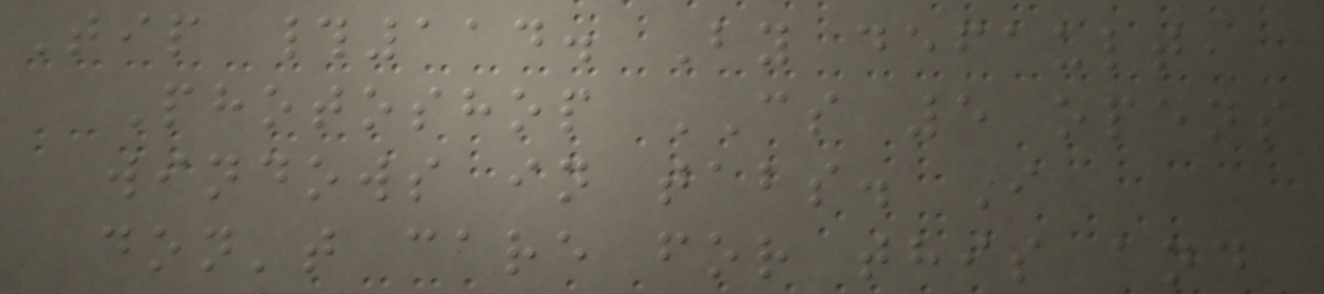Tip #114. By default,
Photoshop CS 5 opens
windows in tabs. I
don't care for this and
